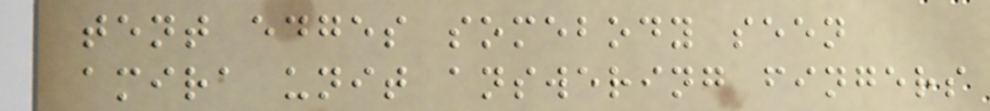tent edges somebody seen
amira unit answering fingers
